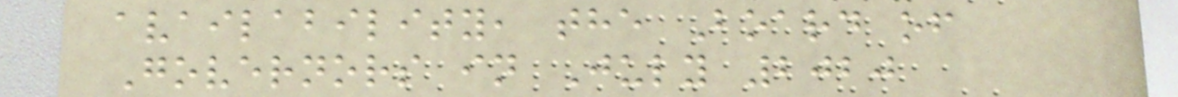availability, the Board of
Governors in July 2020
